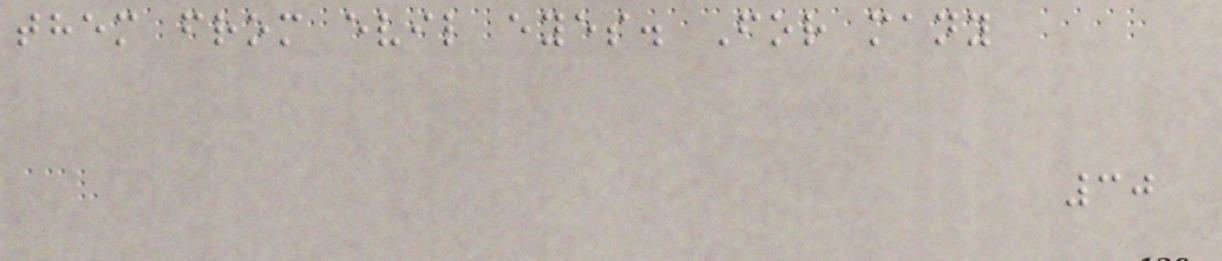them from evil eyes. For many
30
